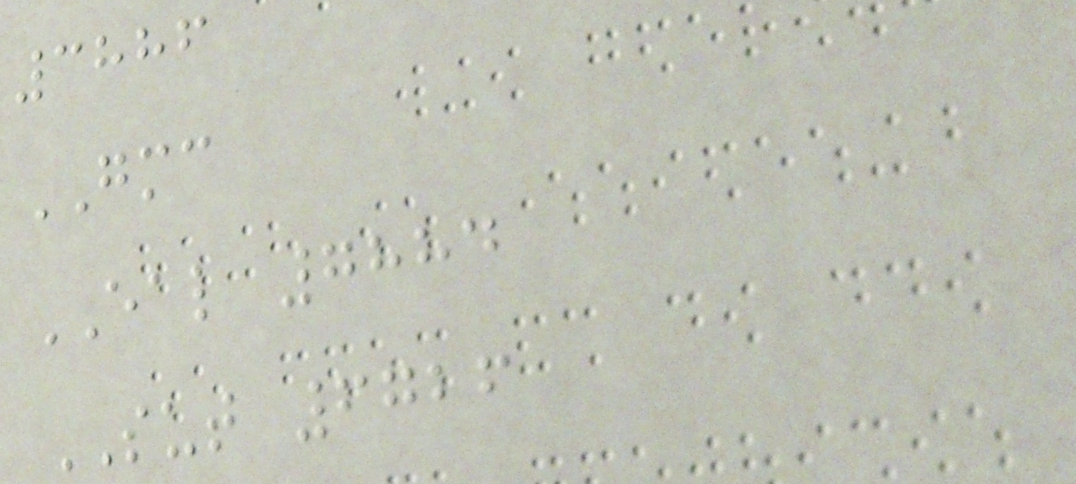3886
GMC
EAL 7884
SUT 6726
